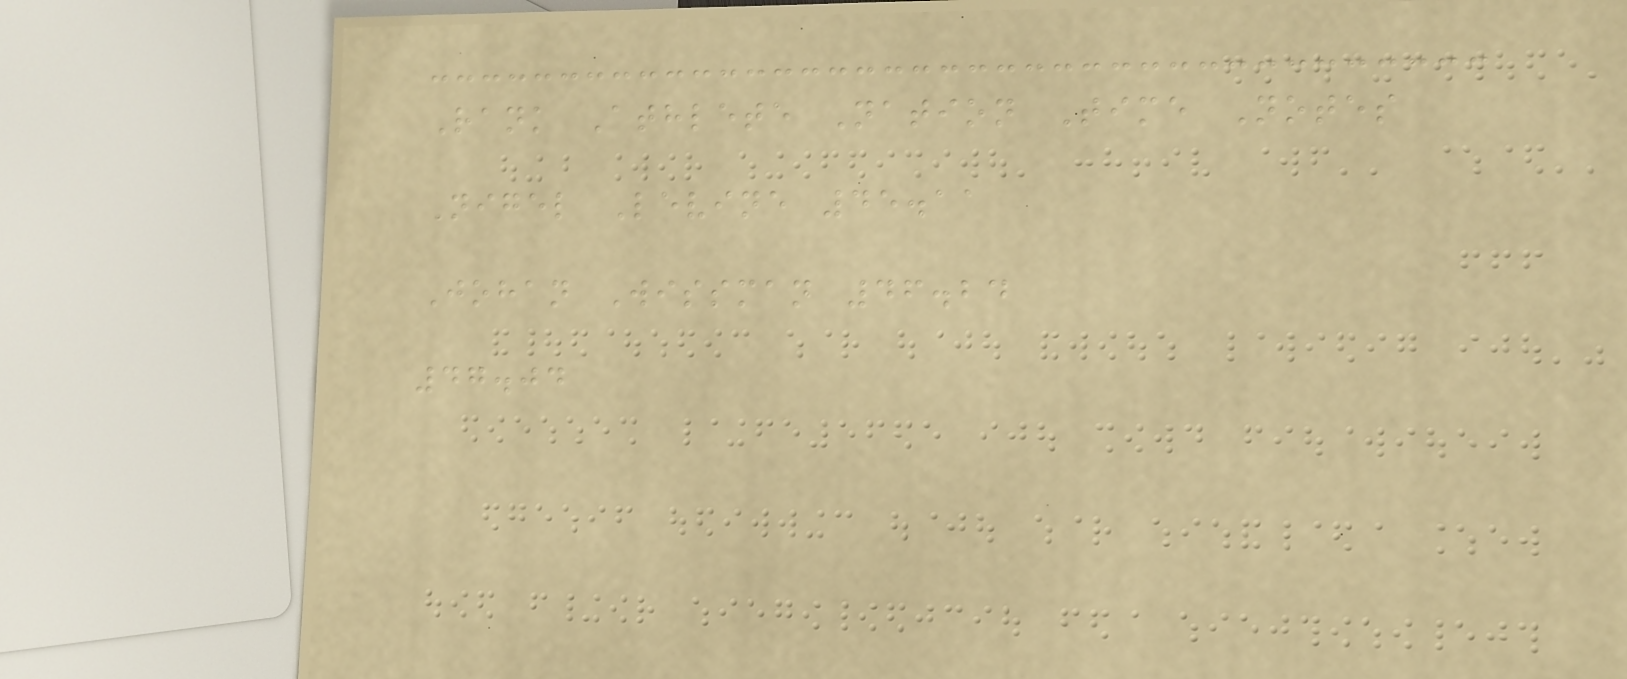Rank Athlete Nation Time Notes
Nigel Levine 45.11
Johan Wissman 46.24
47.04
